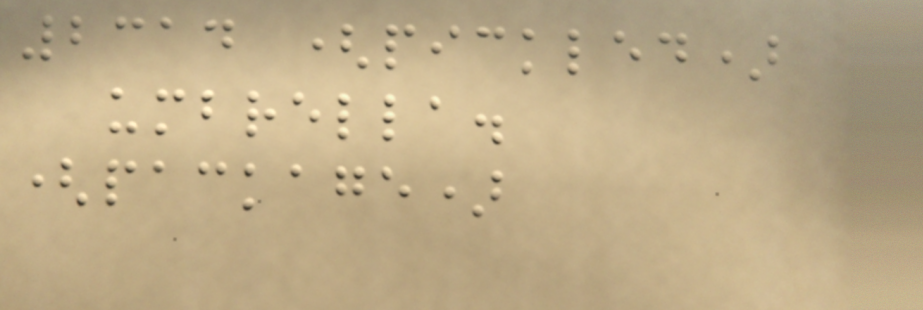2314 (pickled)
umbrella.
(package)
